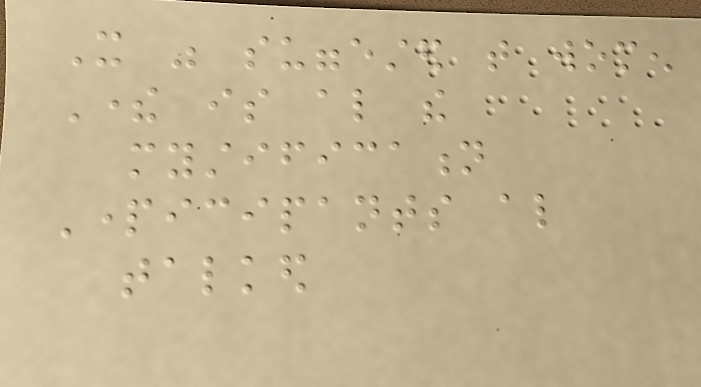It was suggested that women
There is also the
mystification
Participants also
talked
